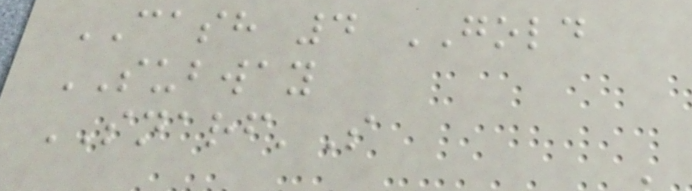CASH 4 GOLD
SUBWAY
SNARF'S
